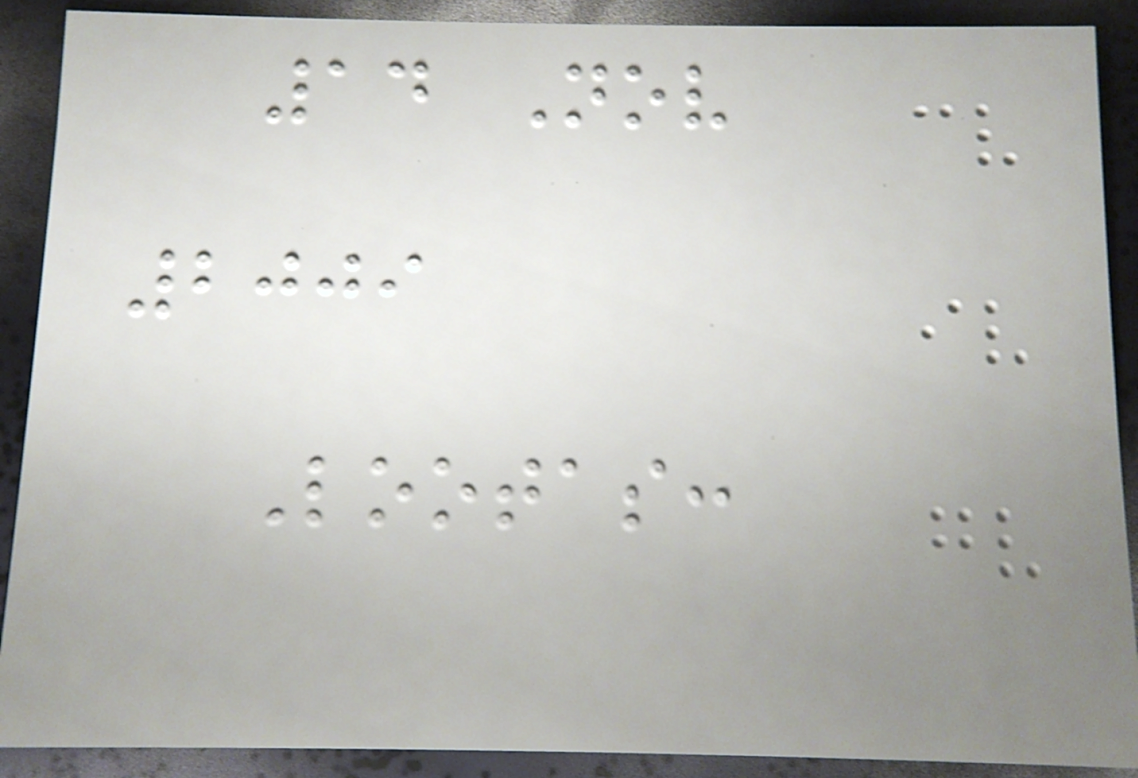14 Nov
2009
Lootas:
